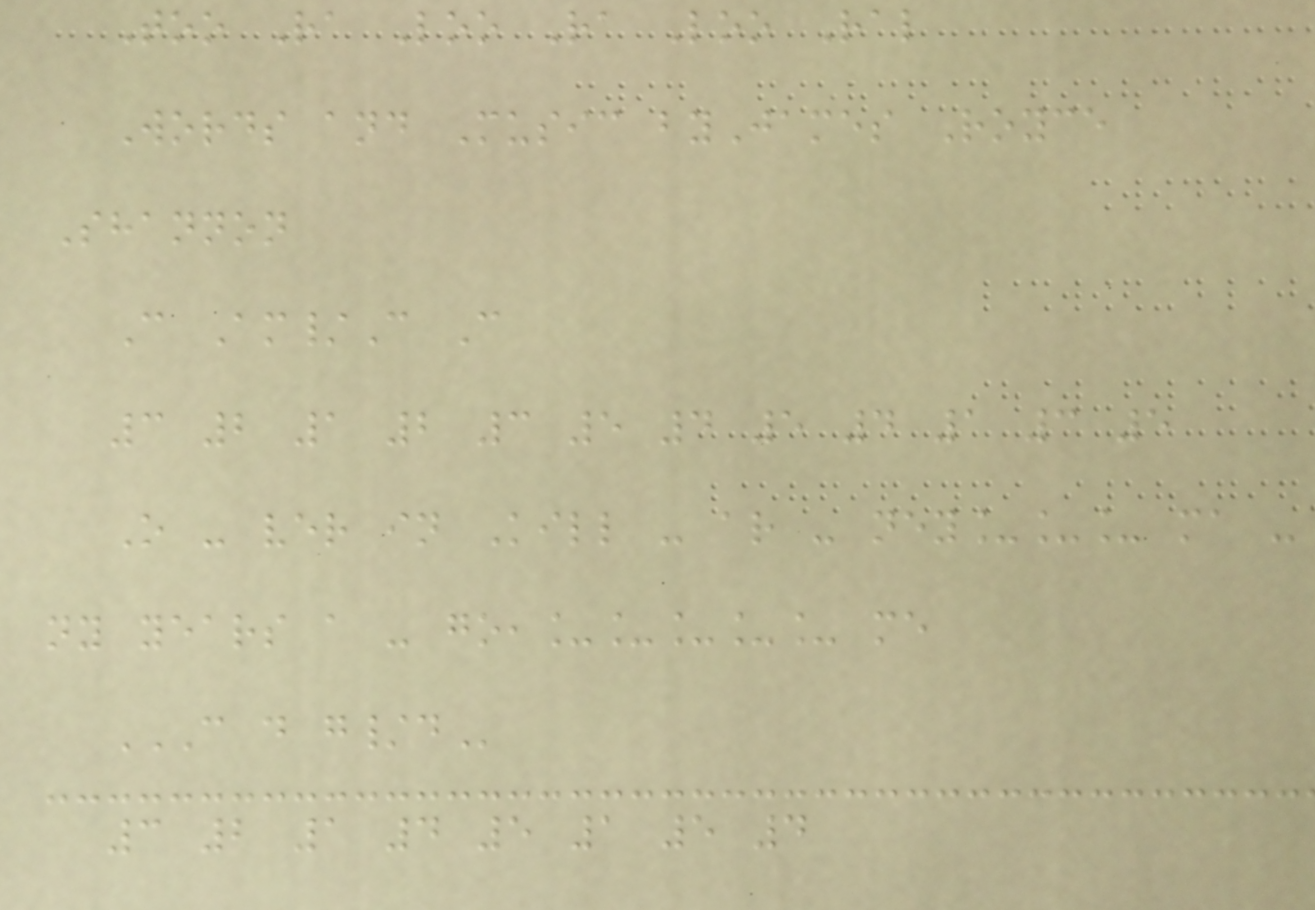Too Ra Loo Ra Loo Ral
Words and Music byJames Royce
Shannon
C Am/C C
3 2 1 2 3 5 4 5 4 1 3 5
O - ver in Kill - ar - ney___ ma -
ny years a - go,_____ me
C D G/D
3 2 1 4 5 1 5 4
